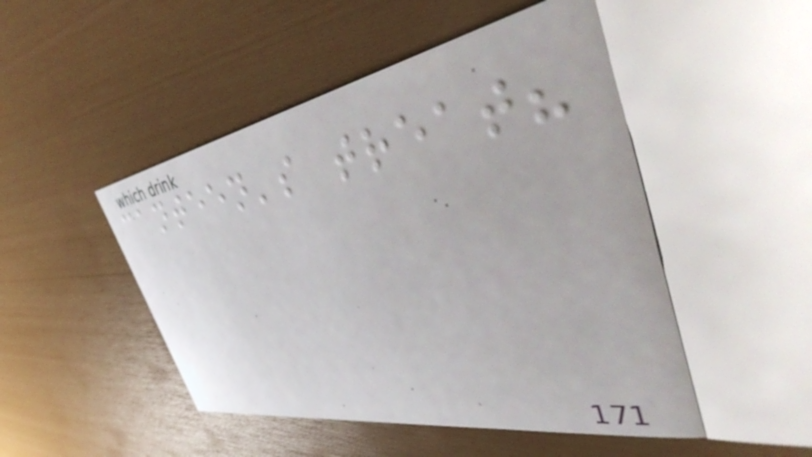canteen's treat?
